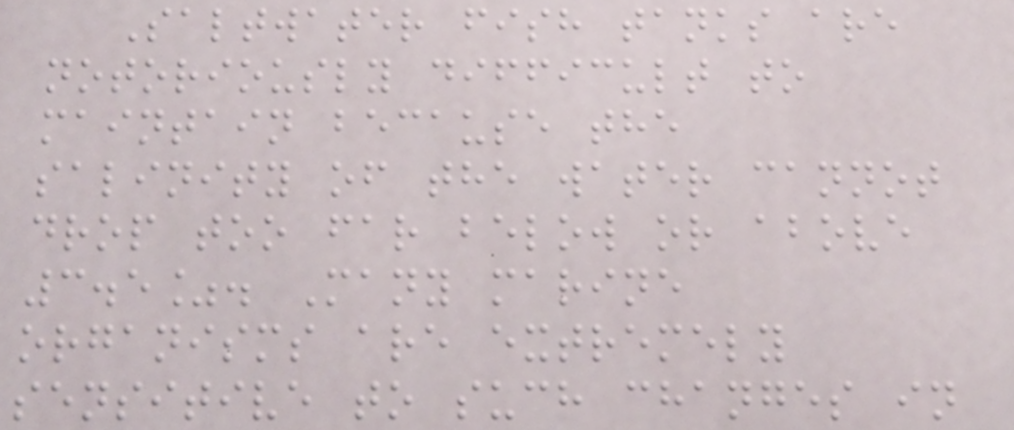Saltwater fish tanks are
notoriously difficult to
maintain because the
salinity of the water cannot
drop too far below or above
3.5%. Many marine
organisms are extremely
sensitive to such changes in
